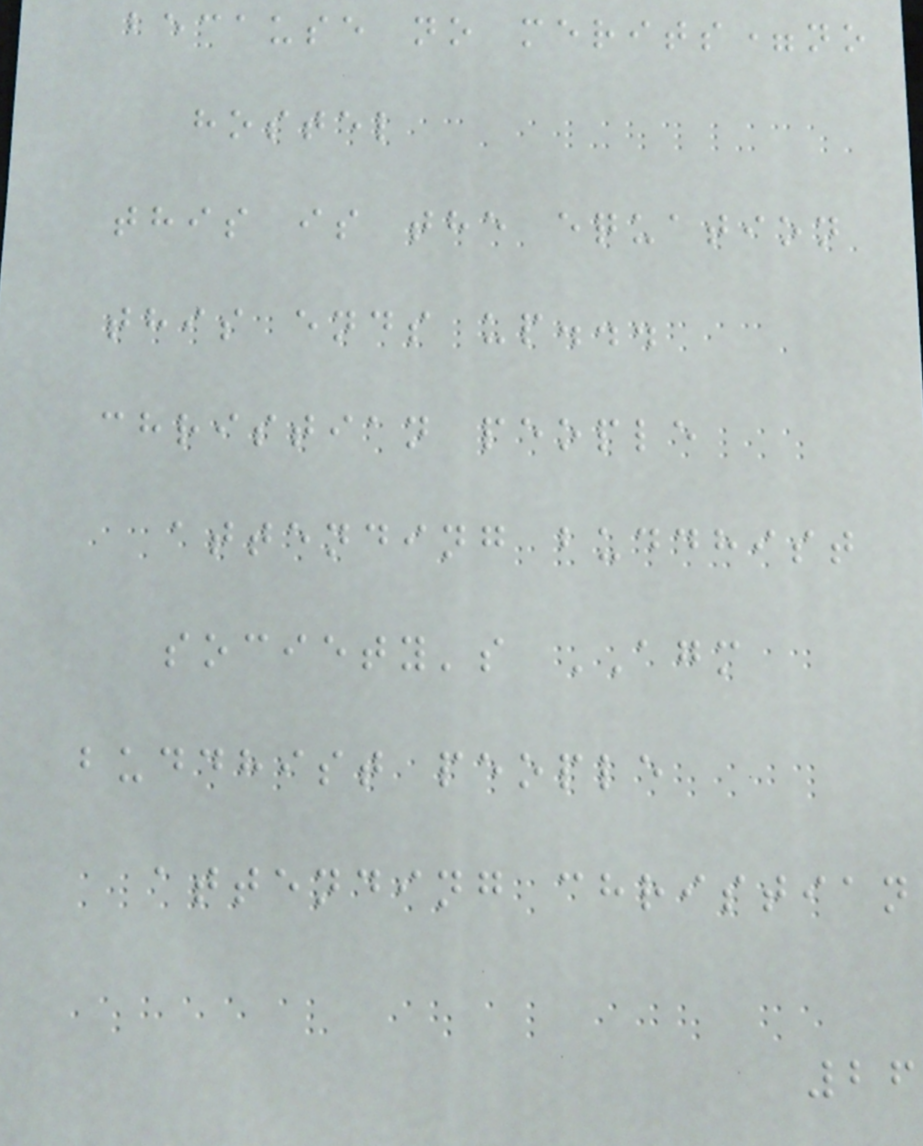because no merits=no
hostel
this is the equation
this ends up...
christian people
attending buddhist
society's AGM
buddhist people
attending christian
26
